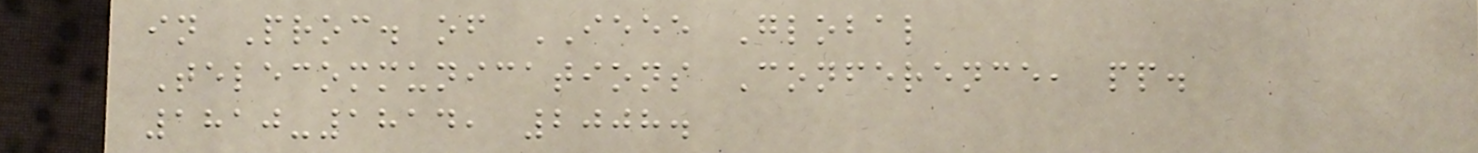in Proc. of IEEE Global
Telecommunications Conference, pp.
1810-1814, 2008.
